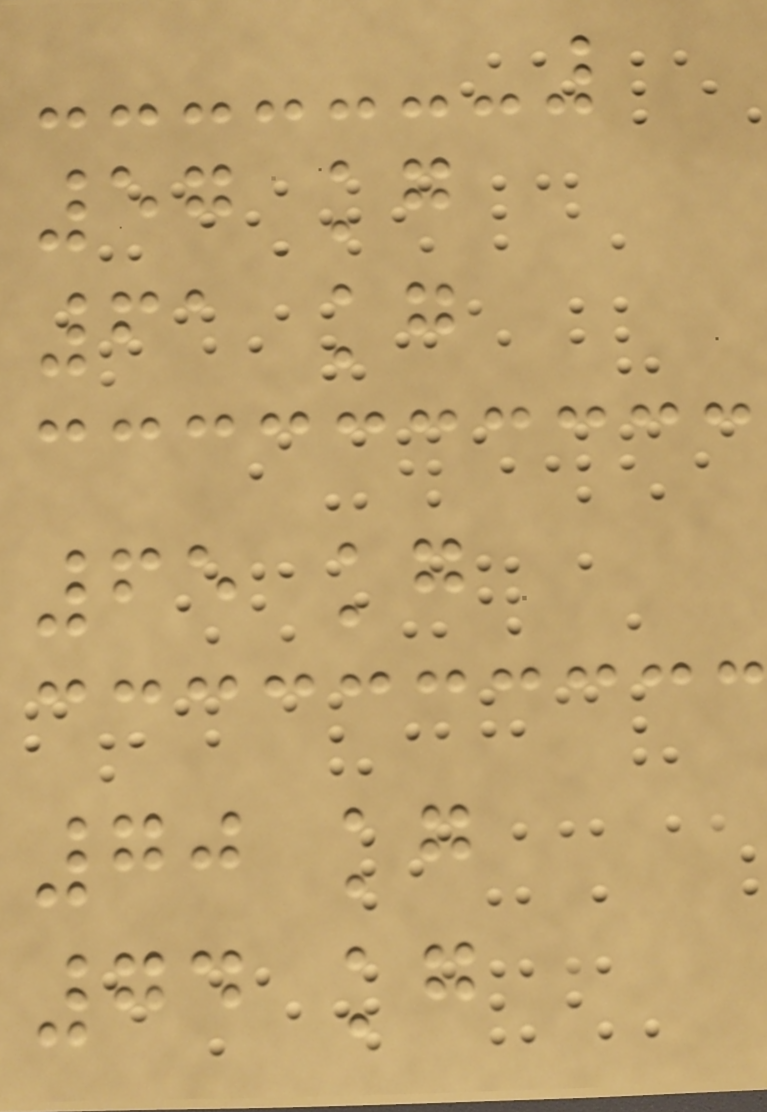57 kg
61 kg
65 kg
70 kg
74 kg
